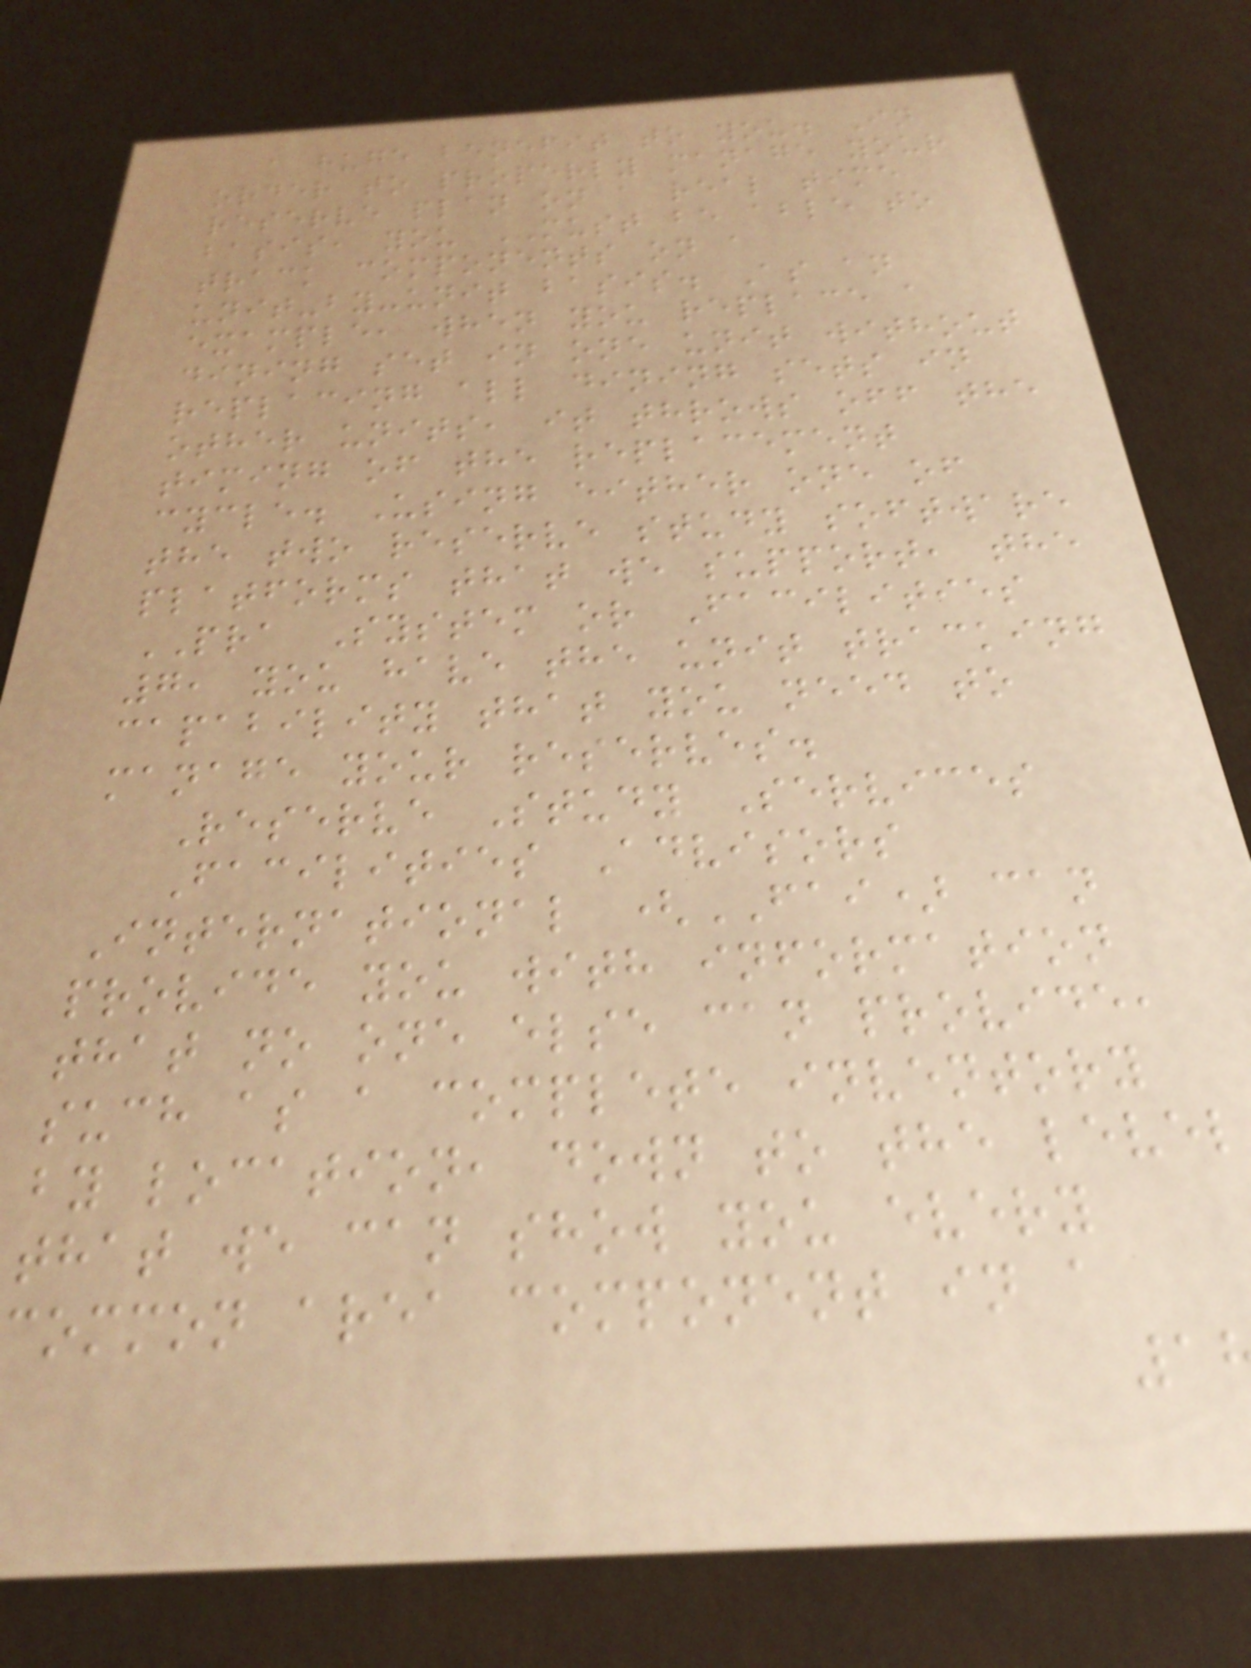a huge benefit to you. In
order to properly manage your
reserve plan on a real time
basis, you MUST be able to
track components on a
unit-by-unit basis. As an
example, when you replace a
dining set in one unit without
replacing all dining sets in
other units, it throws off the
timing of the replacement
cycle. Using either one of
the two reserve study software
platforms that we support, the
PRA System or Facilities
7, you have the unit tracking
capability that you need to
manage your reserves.
Reserve Study Services
Facilities Advisors
International (FAI) can
provide you with information
that no one else can provide,
such as a complete inventory
by location, down to the level
that we can show you every
common area component in a
